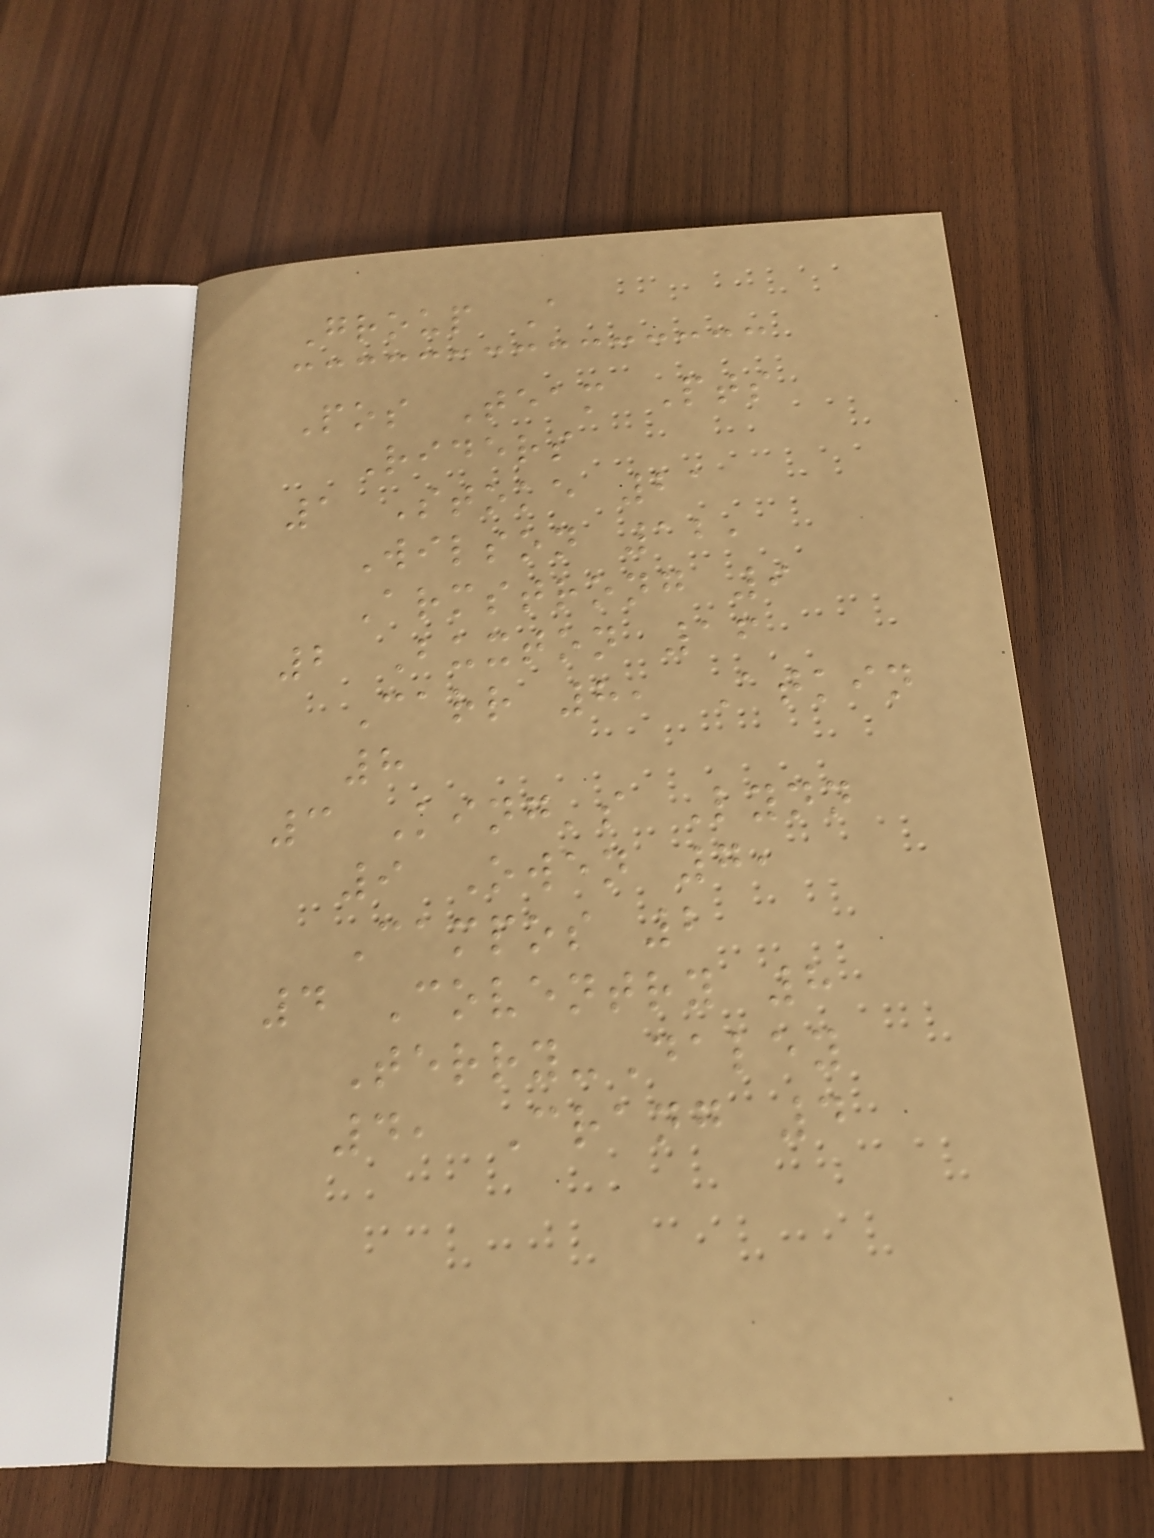Group A
Pos Team Pts
Riders
1 Stoke 21
Wilson 12,
Armstrong 9
2 Buxton 16
Carr 8, Atkin
8
3 King's Lynn
9 Owen 7,
Campos 2
4 Coventry 8
Terry-Daley
4, Crang 4
